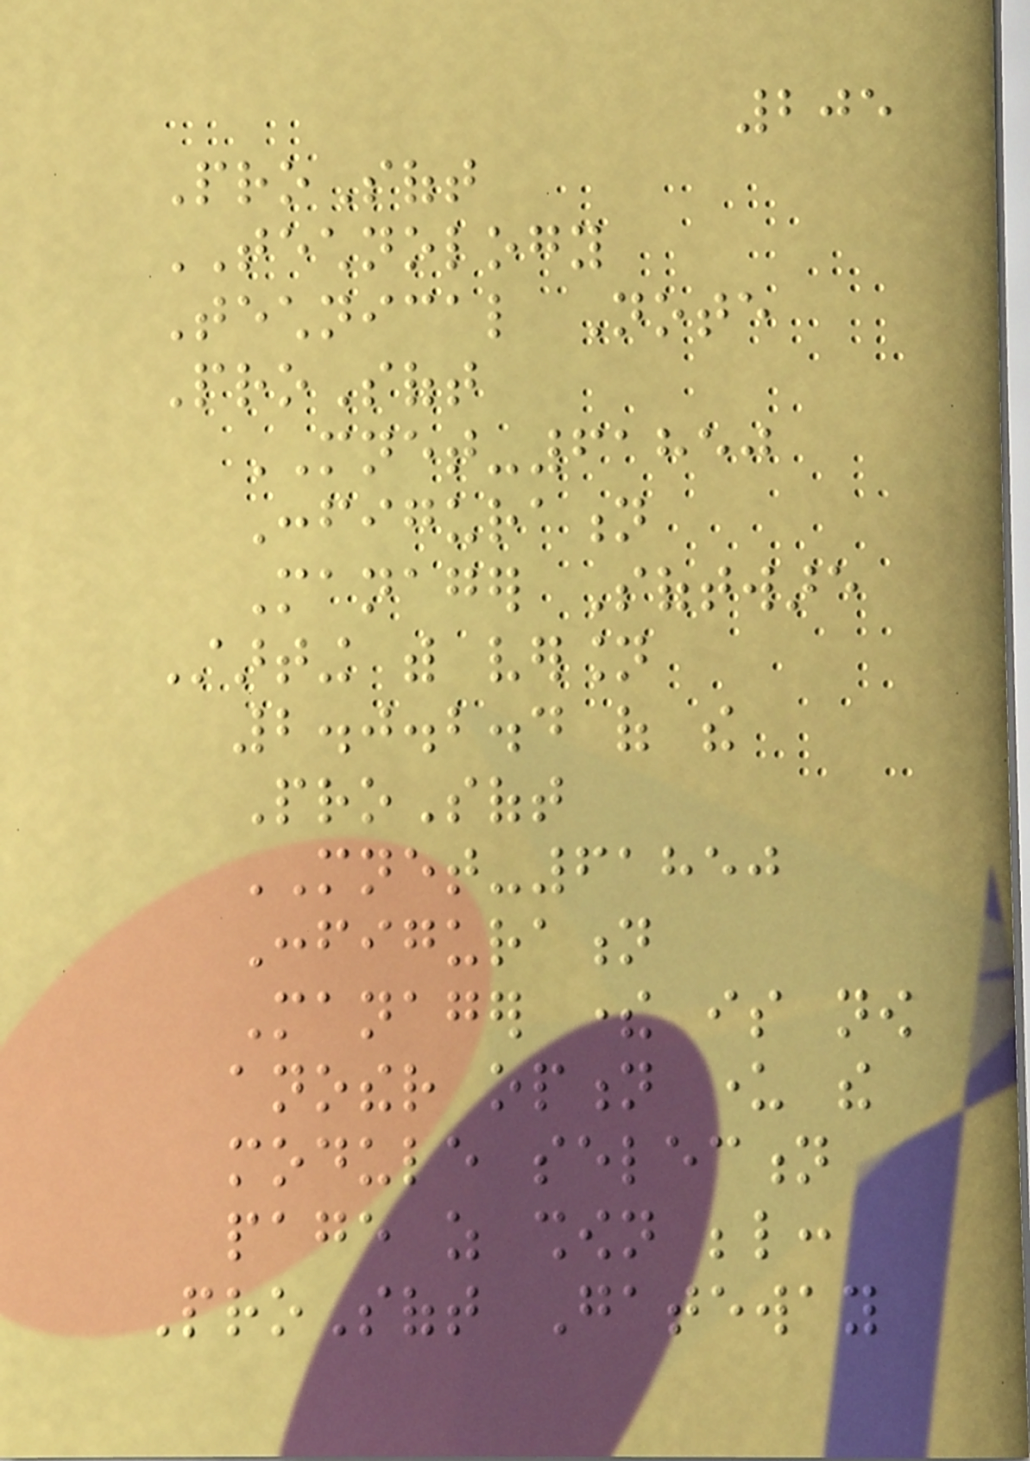205
ProSoft
TECHNOLOGY
Technical Note
ProSoft
MNET-61850
Configuration
Manager Software
Starting with version
2.0.2.4 of the
ProSoft
MNET-61850
Configuration
Manager there is now
another option under the
module selection
page as shown below:
ProSoft Gateway
